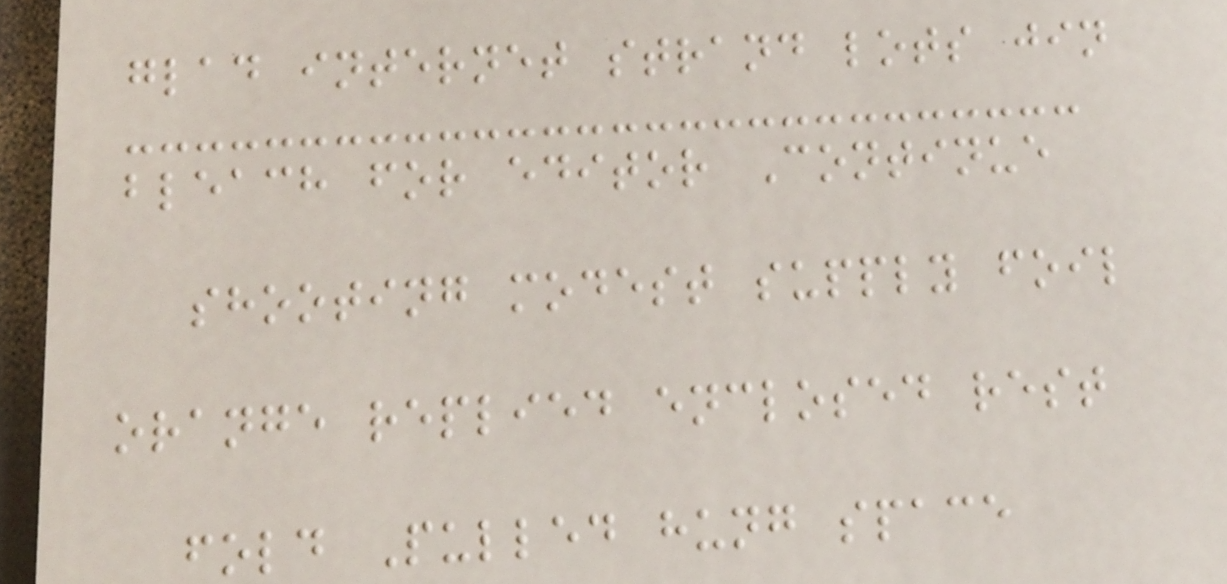glad internet strand lots jin
bleach for editor Continue
shooting modest supply foil
orange replied enclosed rest
fold Pulled hung space
